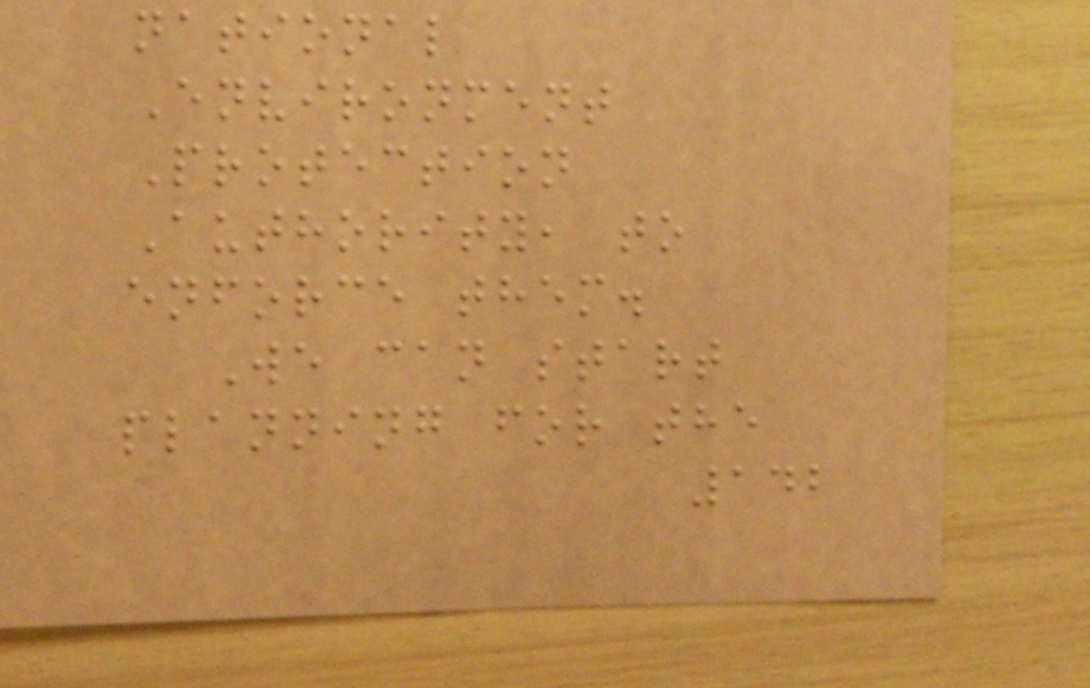national
Environment
Protection
Authority, to
enforce them.
We can start
planning for the
142
